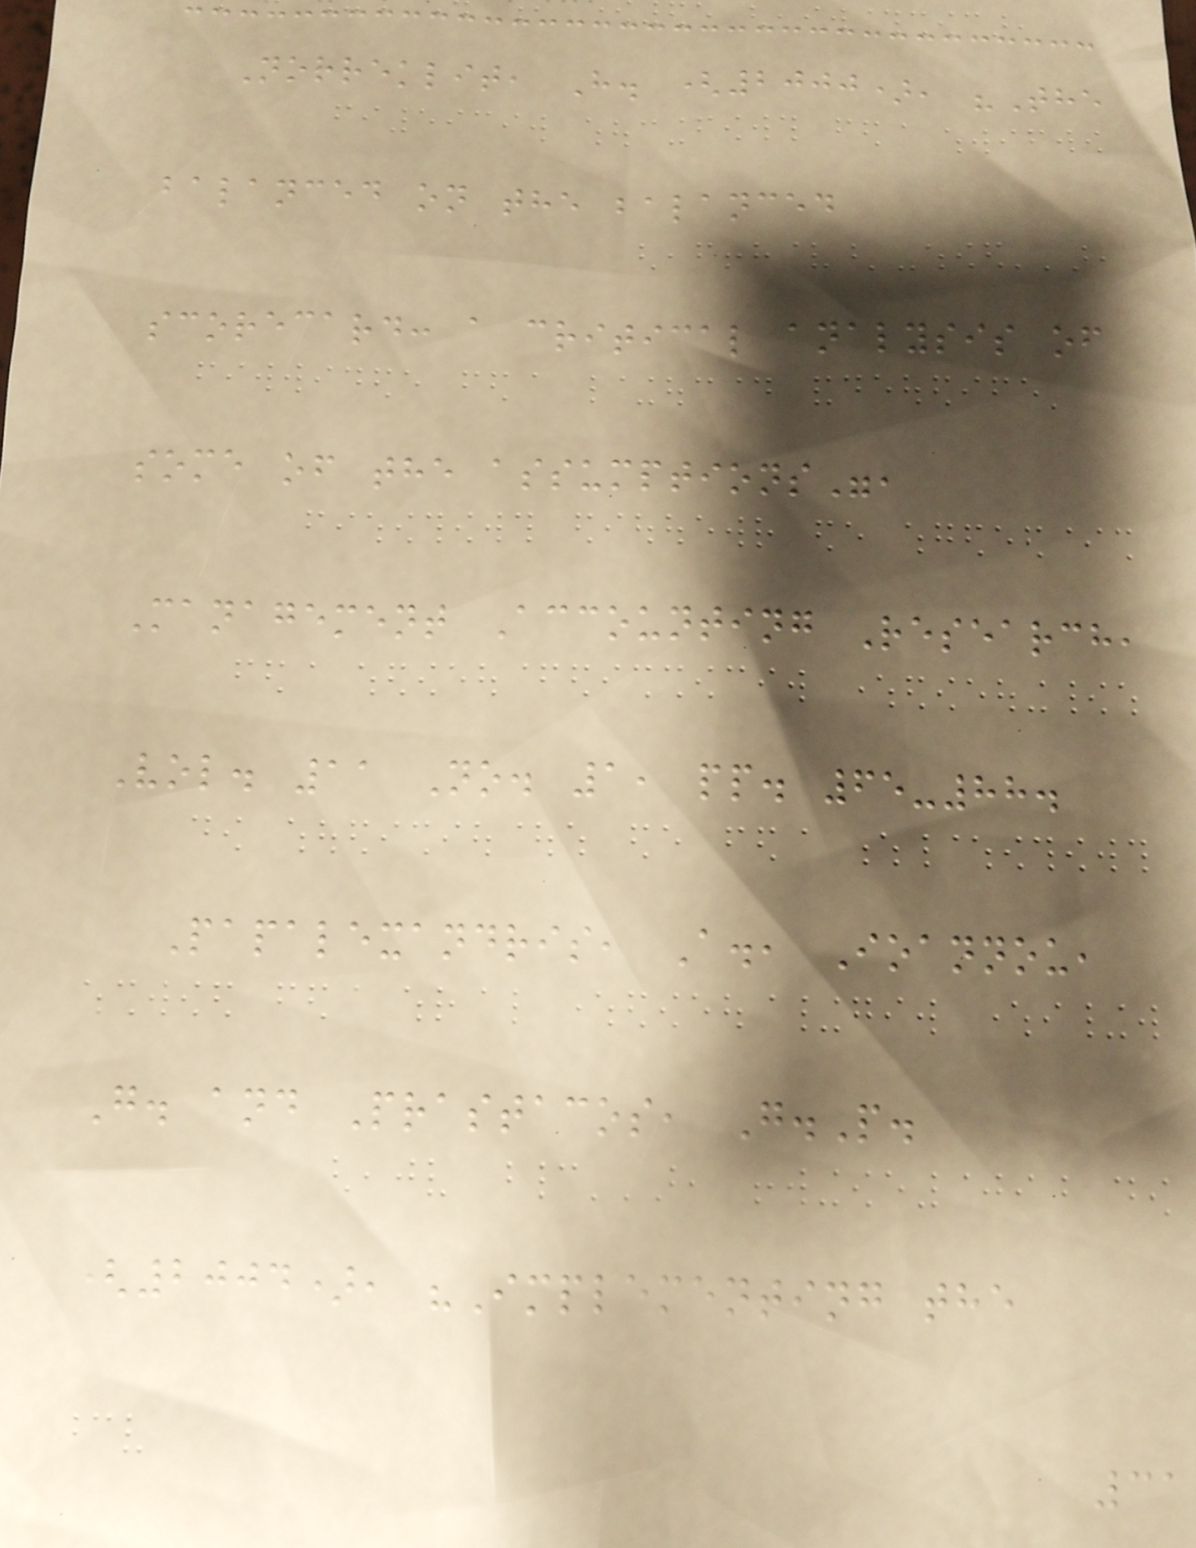Norreklit, H. (2000), "The
balanced on the balanced
scorecard: a critical analysis of
some of the assumptions",
Management Accounting Research,
Vol. 11 No. 1, pp. 65-88.
Papalexandris, A., Ioannou,
G. and Prastacos, G.P.
(2004), "Implementing the
31
